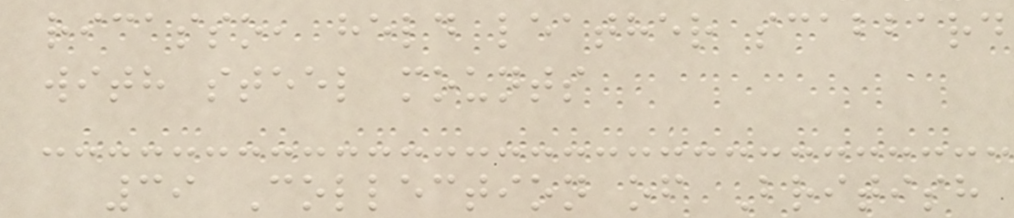ricasso, held leather scabbard
with steel mounts
39 Collection of British
